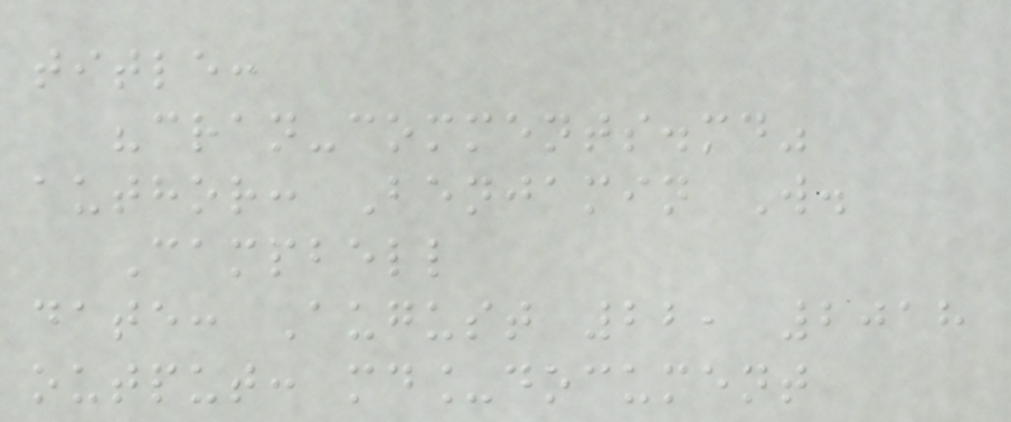title:
"cran-comments.md"
author: Benjamin W.
Campbell
date: August 22, 2018
output: md_document
